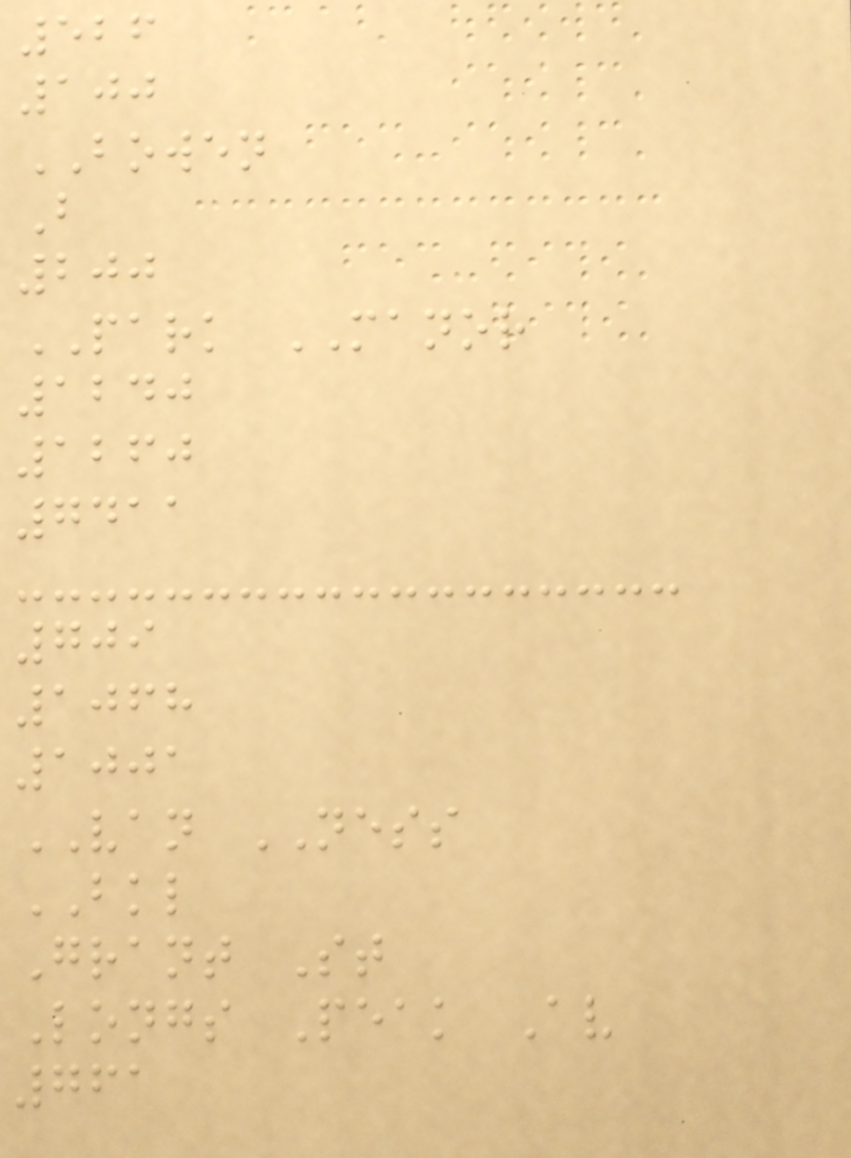526
100
BOWEN
B
200
PARK MANOR
1240
1260
7411
709
1068
1001
VAN NESS
BKL
Grant St
Longs Peak Av
761
